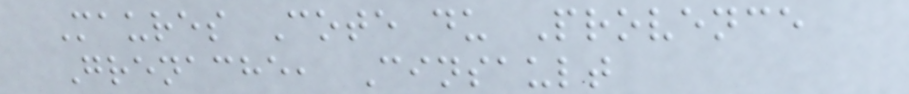Maures Cote du Provence
Grenache, Cinsault
